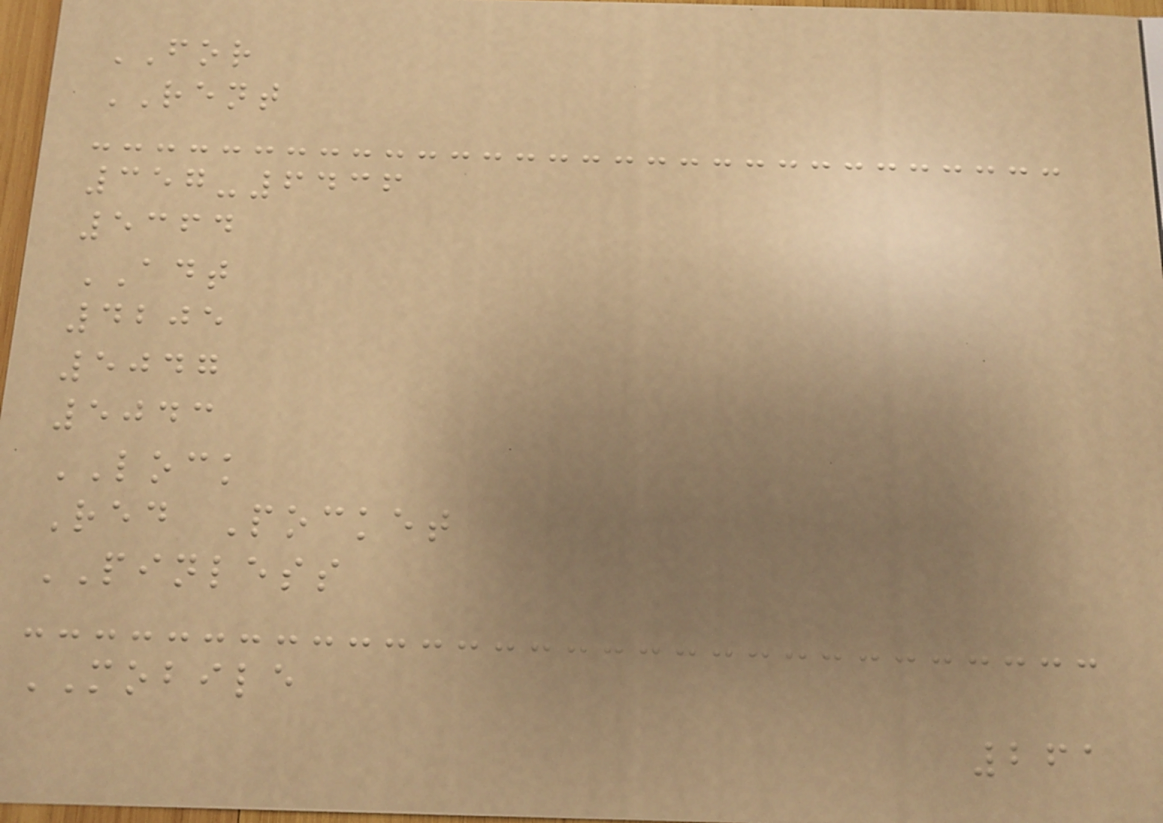FOR
RENT
357-6436
5364
ADT
4205
5047
5043
LOCK
Red Pocket
PINLESS
MOBILE
261
